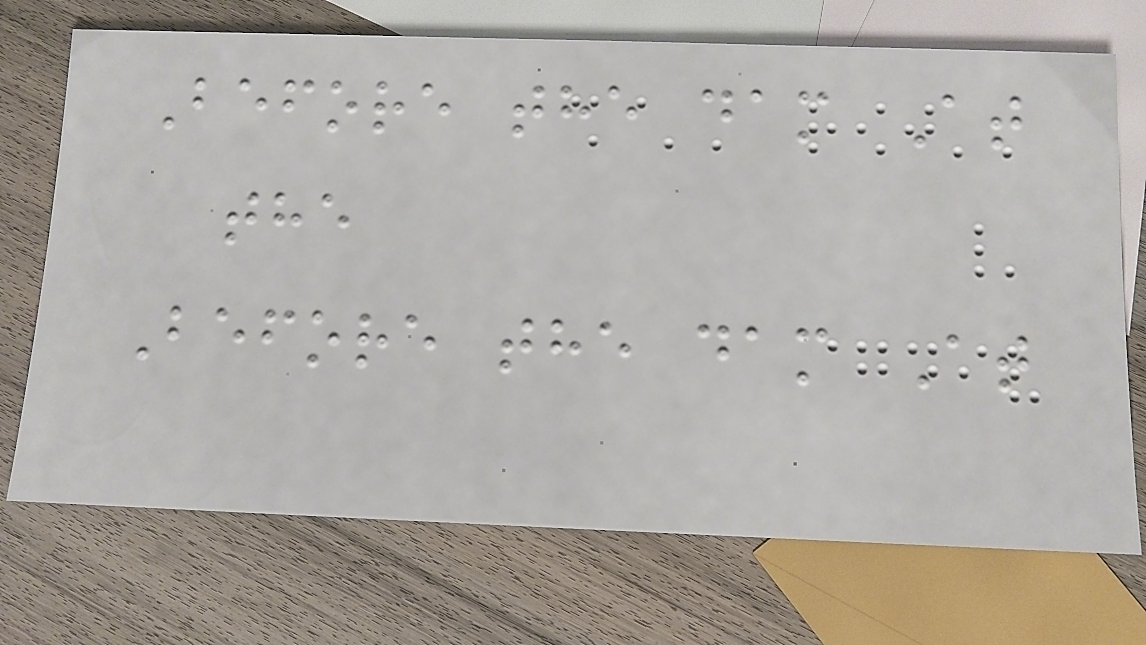Before the dam At
the
Before the dam At
